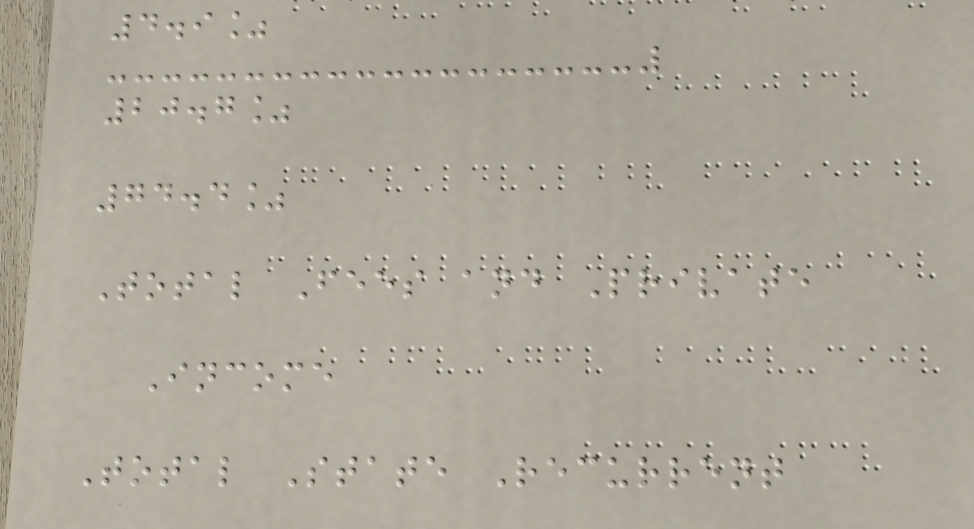4.9%
20.7%
74.4%
Total Fees and Private
Income
Total State Recurrent
